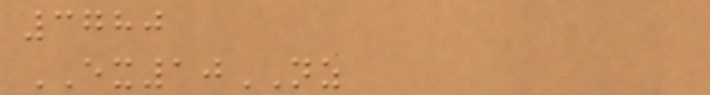3780
EX10NZ
